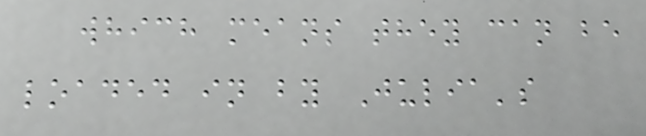which means they can be
loaded in by Julia's
